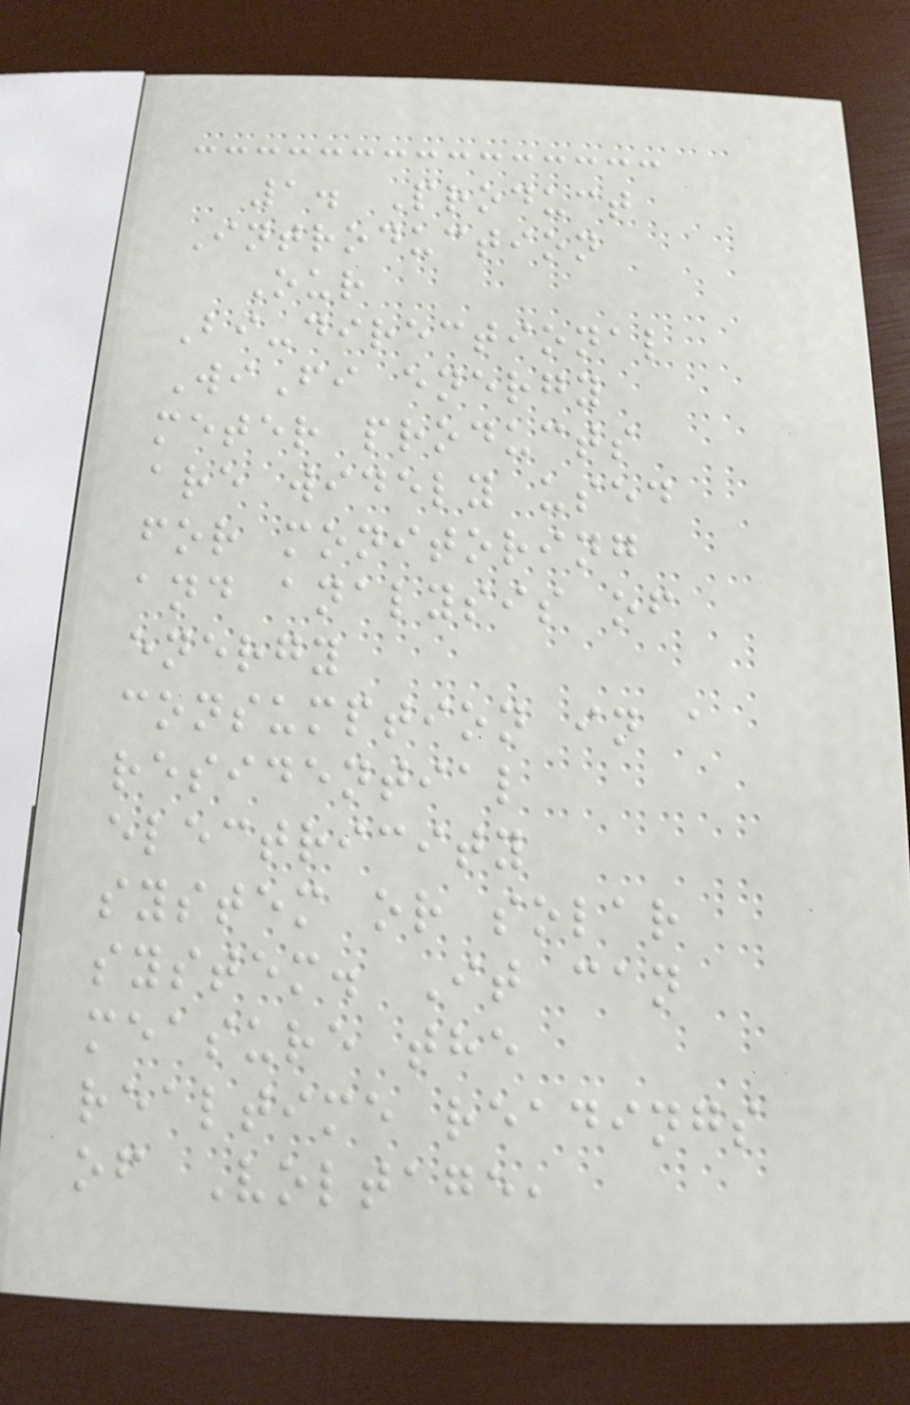1. Product
Introduction
Our
Bi-directional
WiFi energy
meter products
are widely used
for monitoring
and analysis of
energy
consumption in a
residential
electricity
system or solar
system. It can
measure the
realtime readings
of Voltage,
